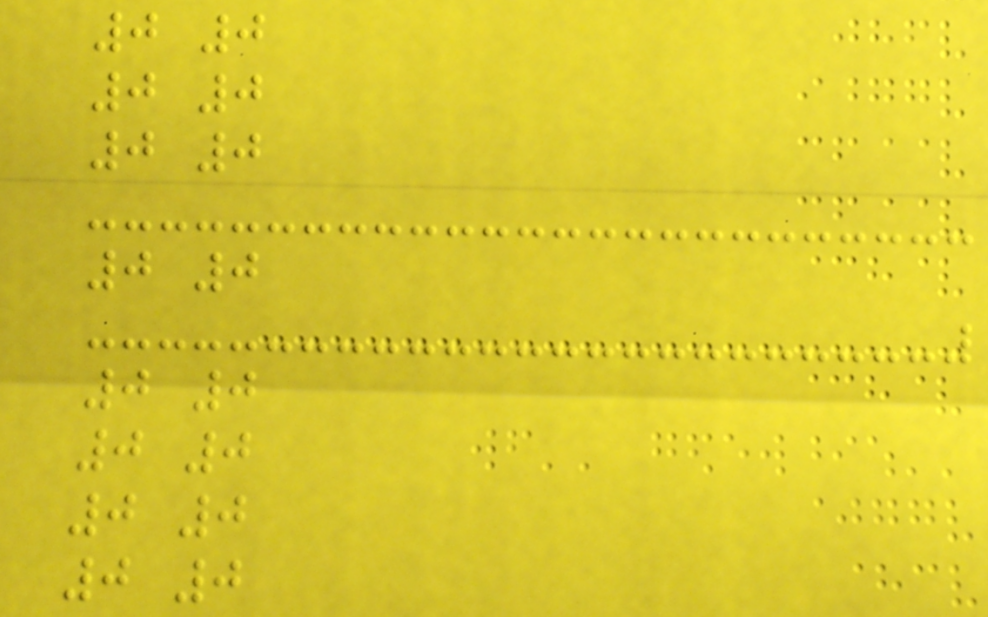0 0
0 0
0 0
0 0
0 0
0 0
0 0
0 0
